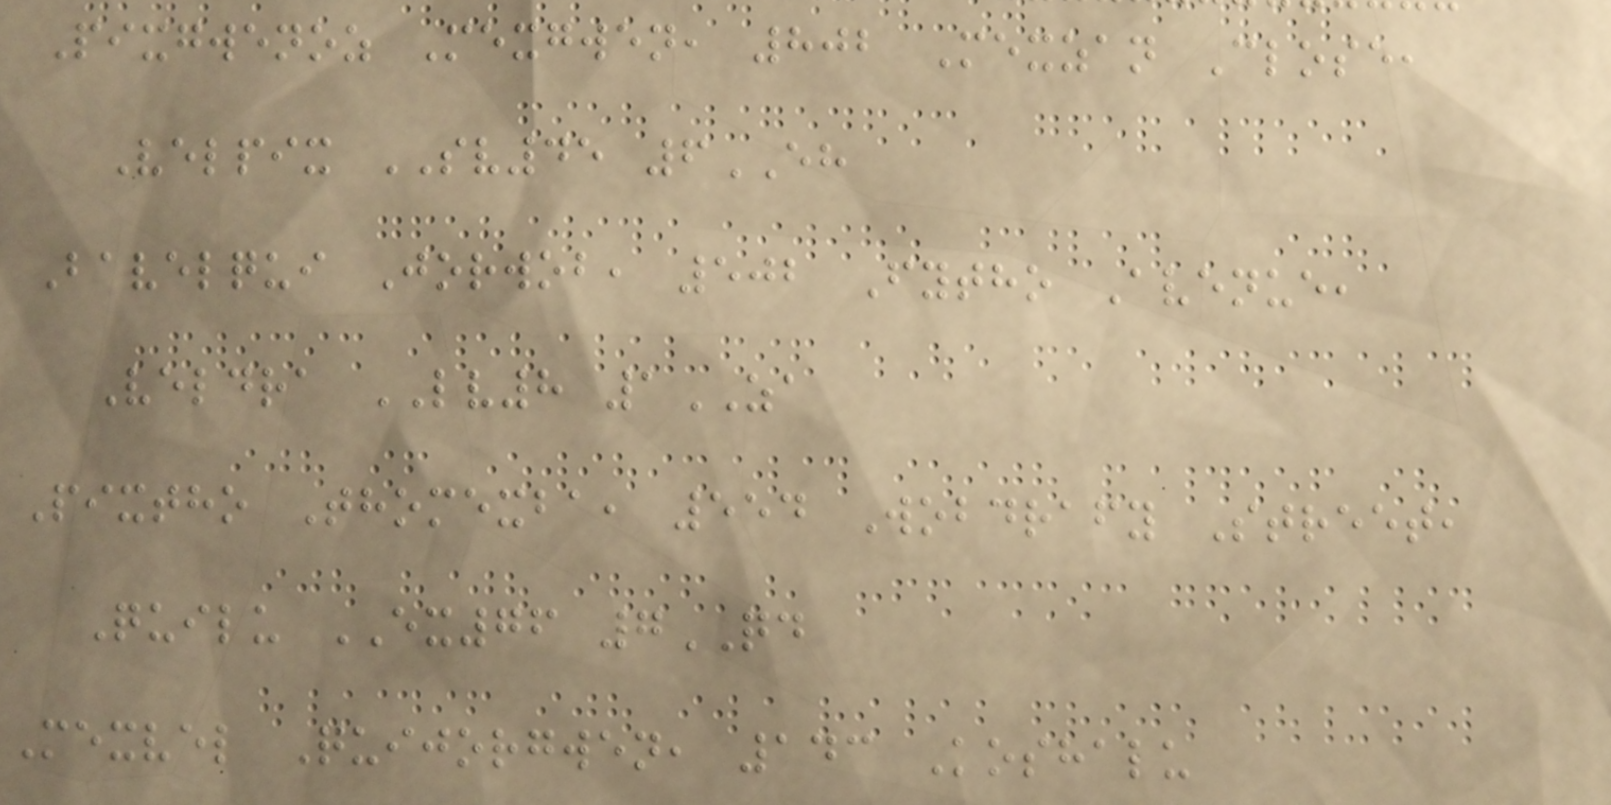Pixgwenoz Mexgwen, 802 Mexzan Close,
Velpix SV45 6EH
Bavelqui Jorwob, 502 Fytho Avenue,
Veldra LV8 1ZA
Pixtho Thomexba, 554 Wobdrafy Street,
Quilu EX76 7QD
Mexvel Quijorgwen, 143 Koshalu
